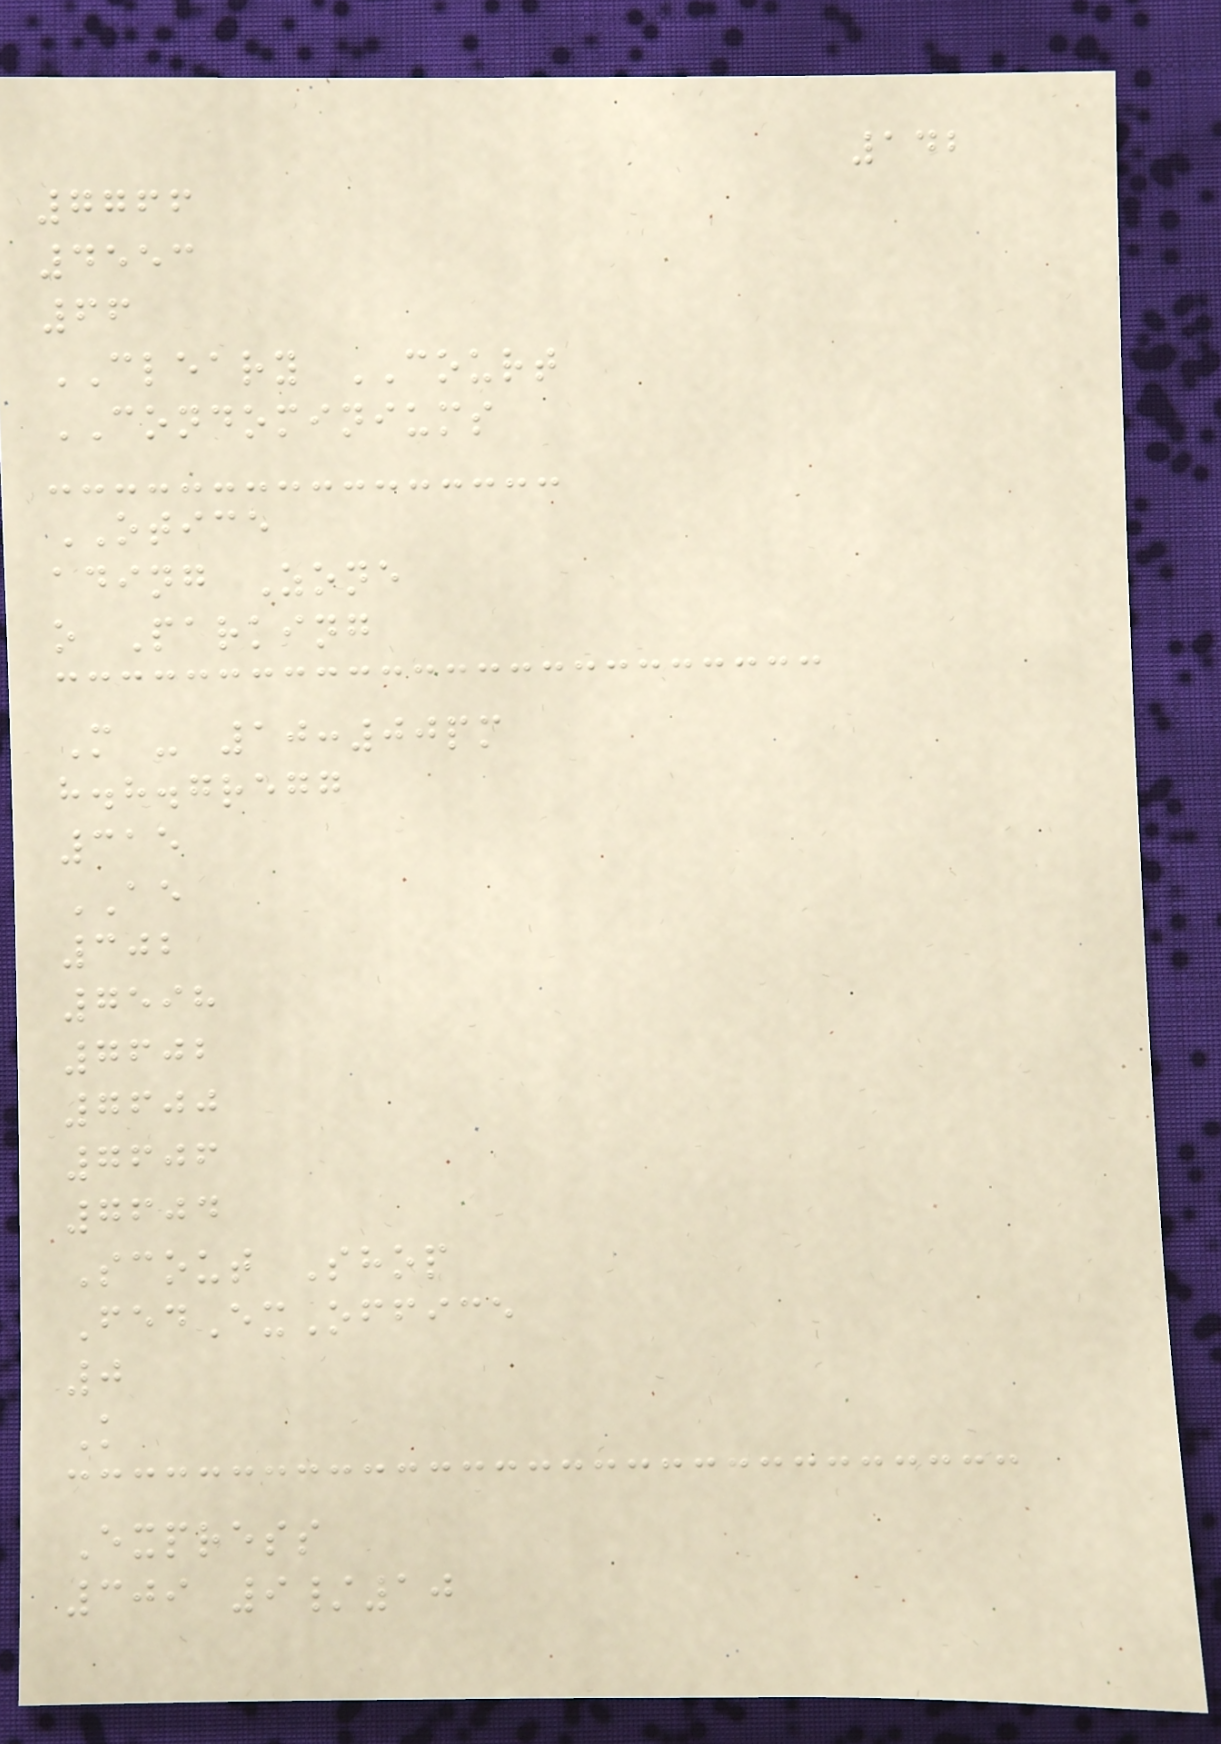142
7766
4553
66
CLEARY COURT
CONDOMINIUMS
OTICE
ading Zone
o Parking
M - 10:00pm
h.h.gregg
315
AE
302
7598
7602
7600
7606
7604
Scout Shop
FedExOffice
0
K
Express
309 9/10
